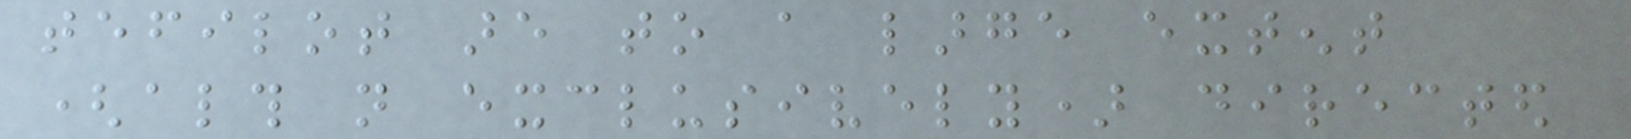tefilot are to a large extent
(although not exclusively) directed
